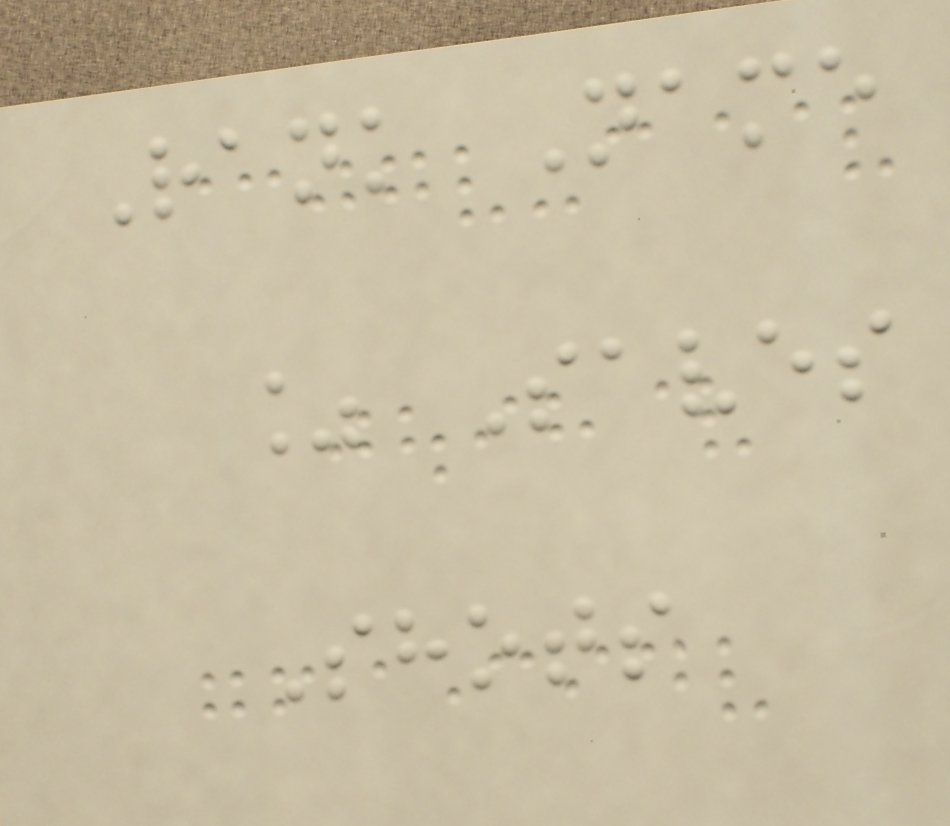Rank Name
% Saves
Shots
